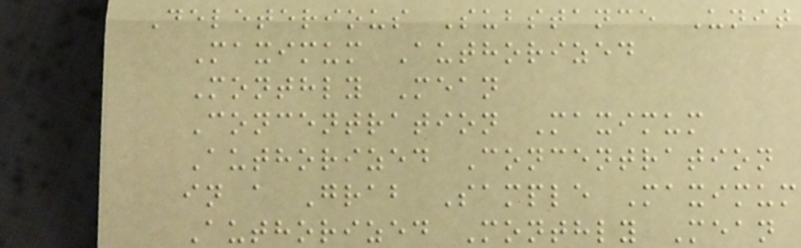Deleterious Substance Unit
Maximum Authorized
Monthly Mean
Concentration Maximum
Authorized Concentration
in a Grab Sample Maximum
Authorized Monthly Mean
